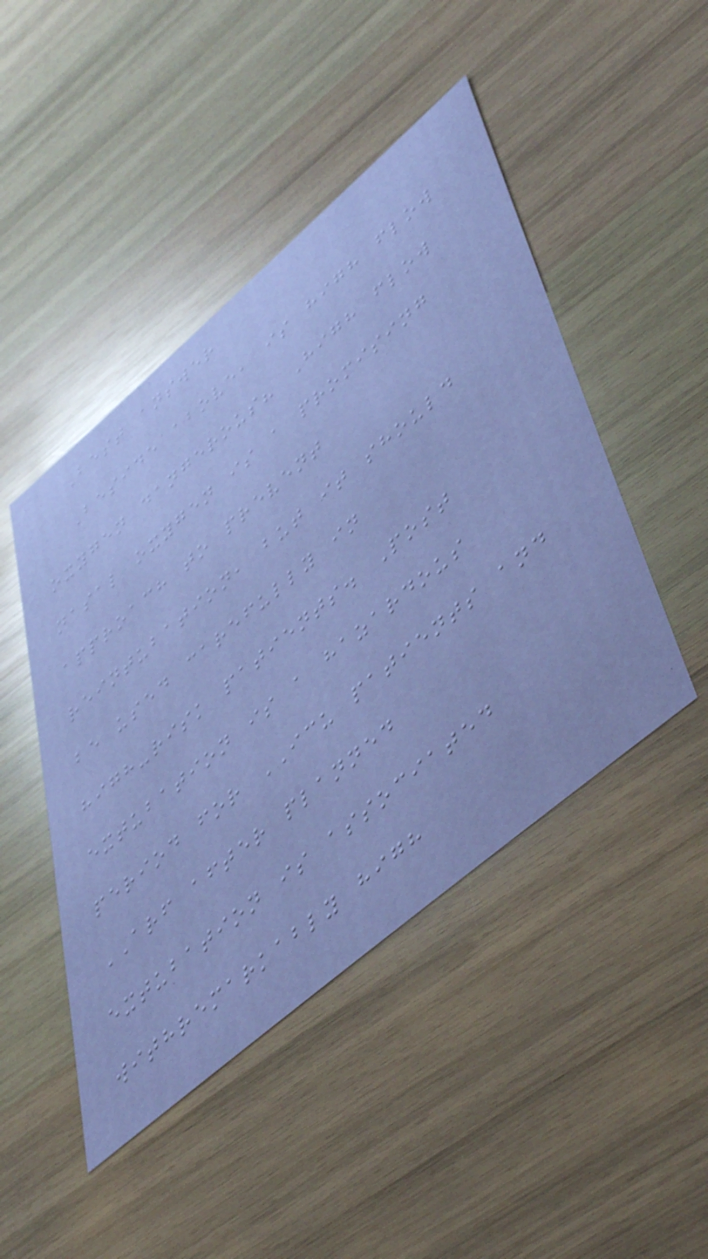Best answer
Beside above, is high flow
oxygen dangerous? High flow
nasal oxygen is a promising
approach to prevent
reintubation, but it should
be used carefully in
high-risk patients. Post
extubation is a hazardous
period for ICU patients and
ARF after planned
extubation is associated
withremarkably high
